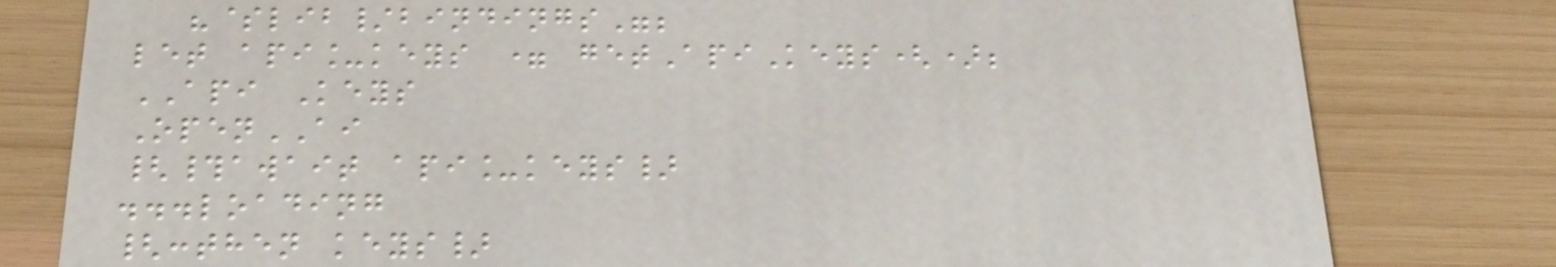"$lib/bindings";
let api_keys = getApiKeys();
API Keys
OpenAI
{#await api_keys}
...loading
{:then keys}
